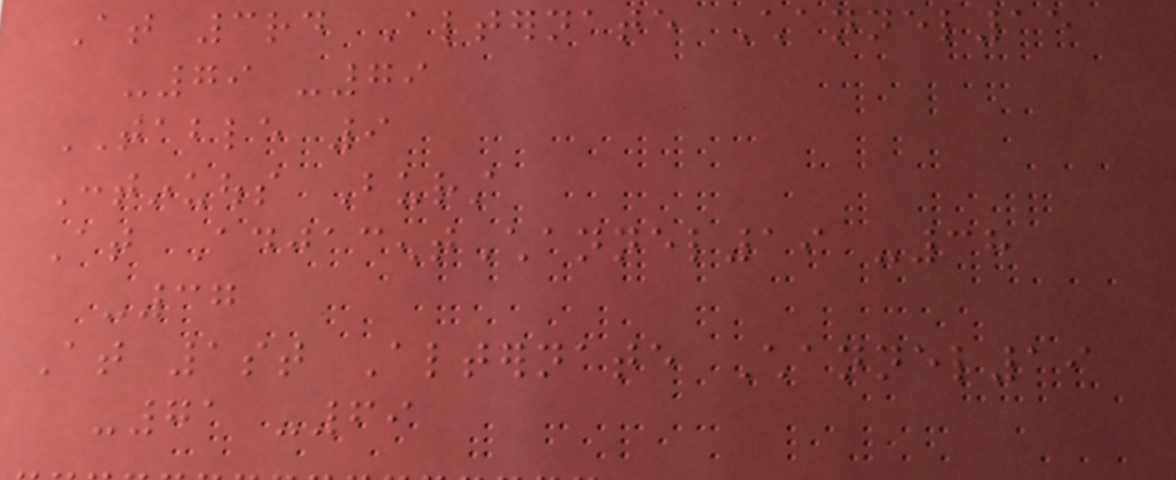At 3rd Alternate Channel15
-79 -79
TABLE 9
Continuous Burst
At AdjacentChannel19 -38
-37
At 1st Alternate Channel19
-71 -69
